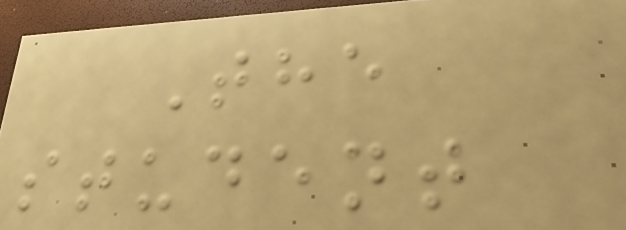The
student
